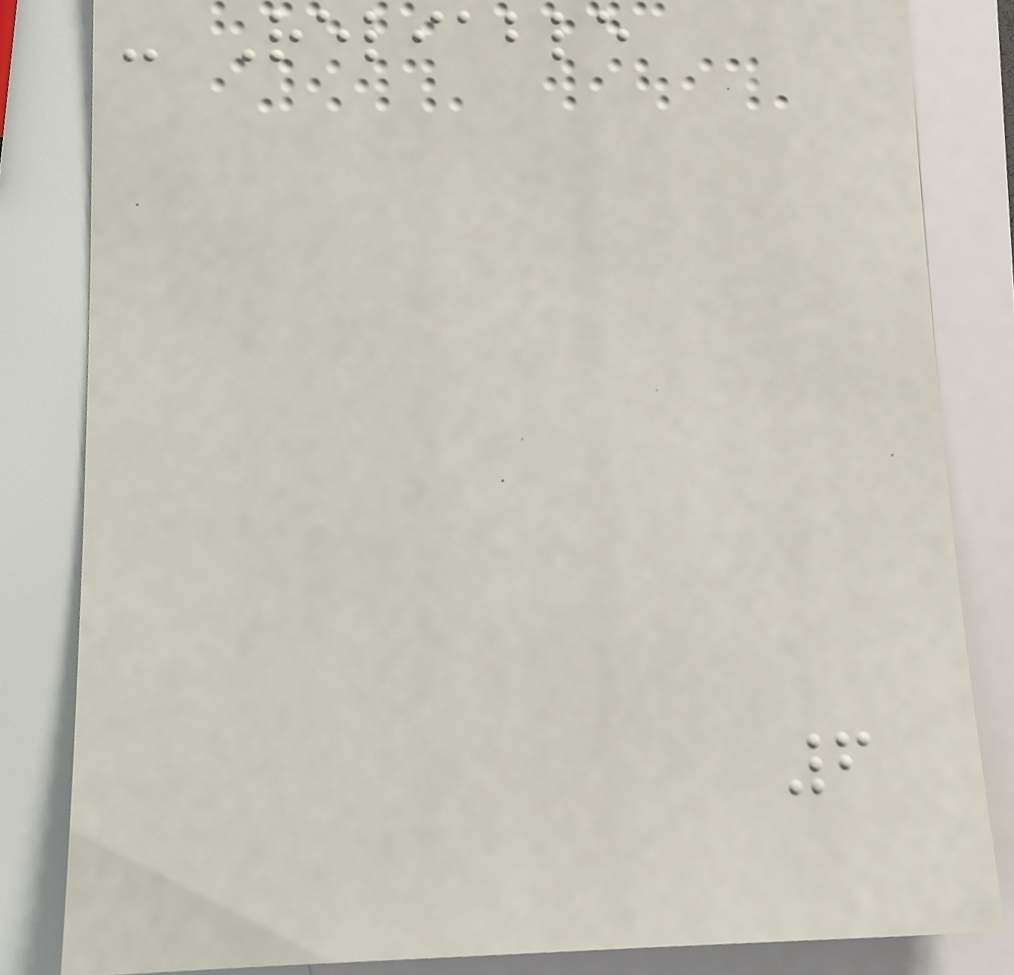- Reliable
6
